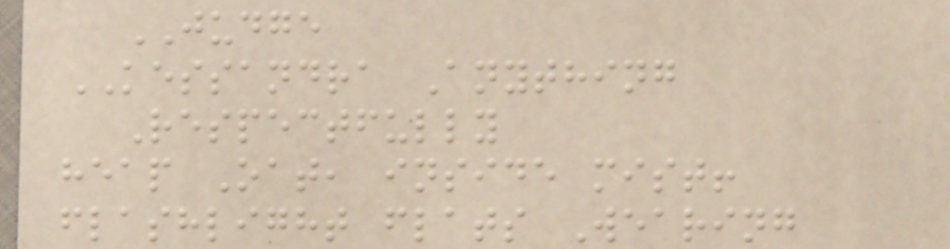JUDGE
KESSANDRA Anything
Respectfully
heap Oat, inside mist!
flashlight flats Wearing
